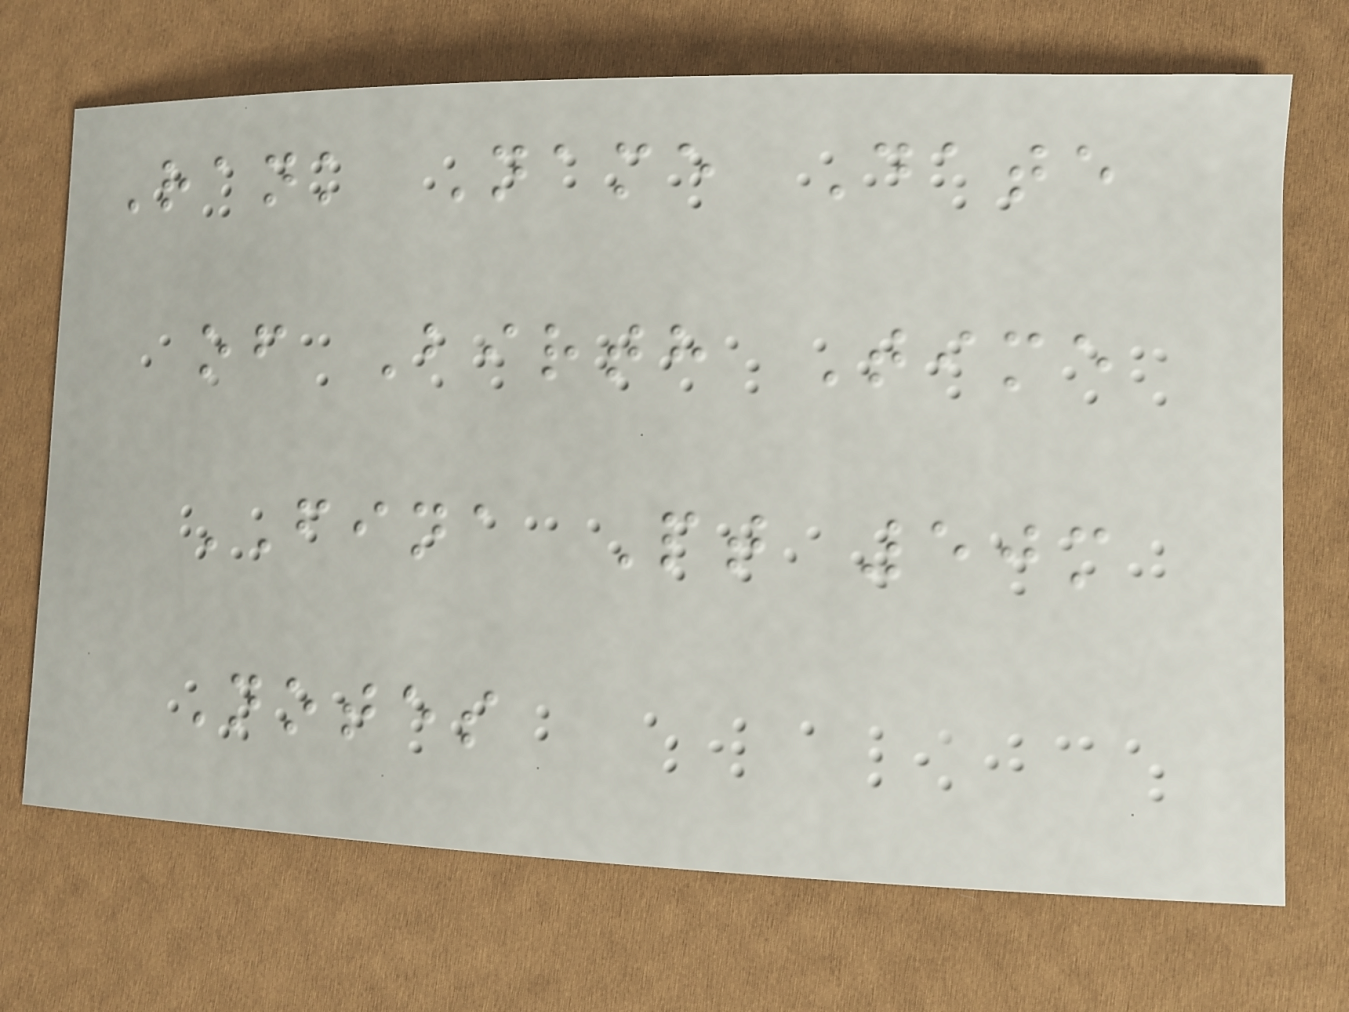Rank Name Date
of Birth Time
FINA Pt 50m
Notes
